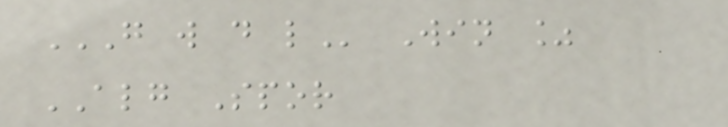G W D L Win %
ALG Spor
